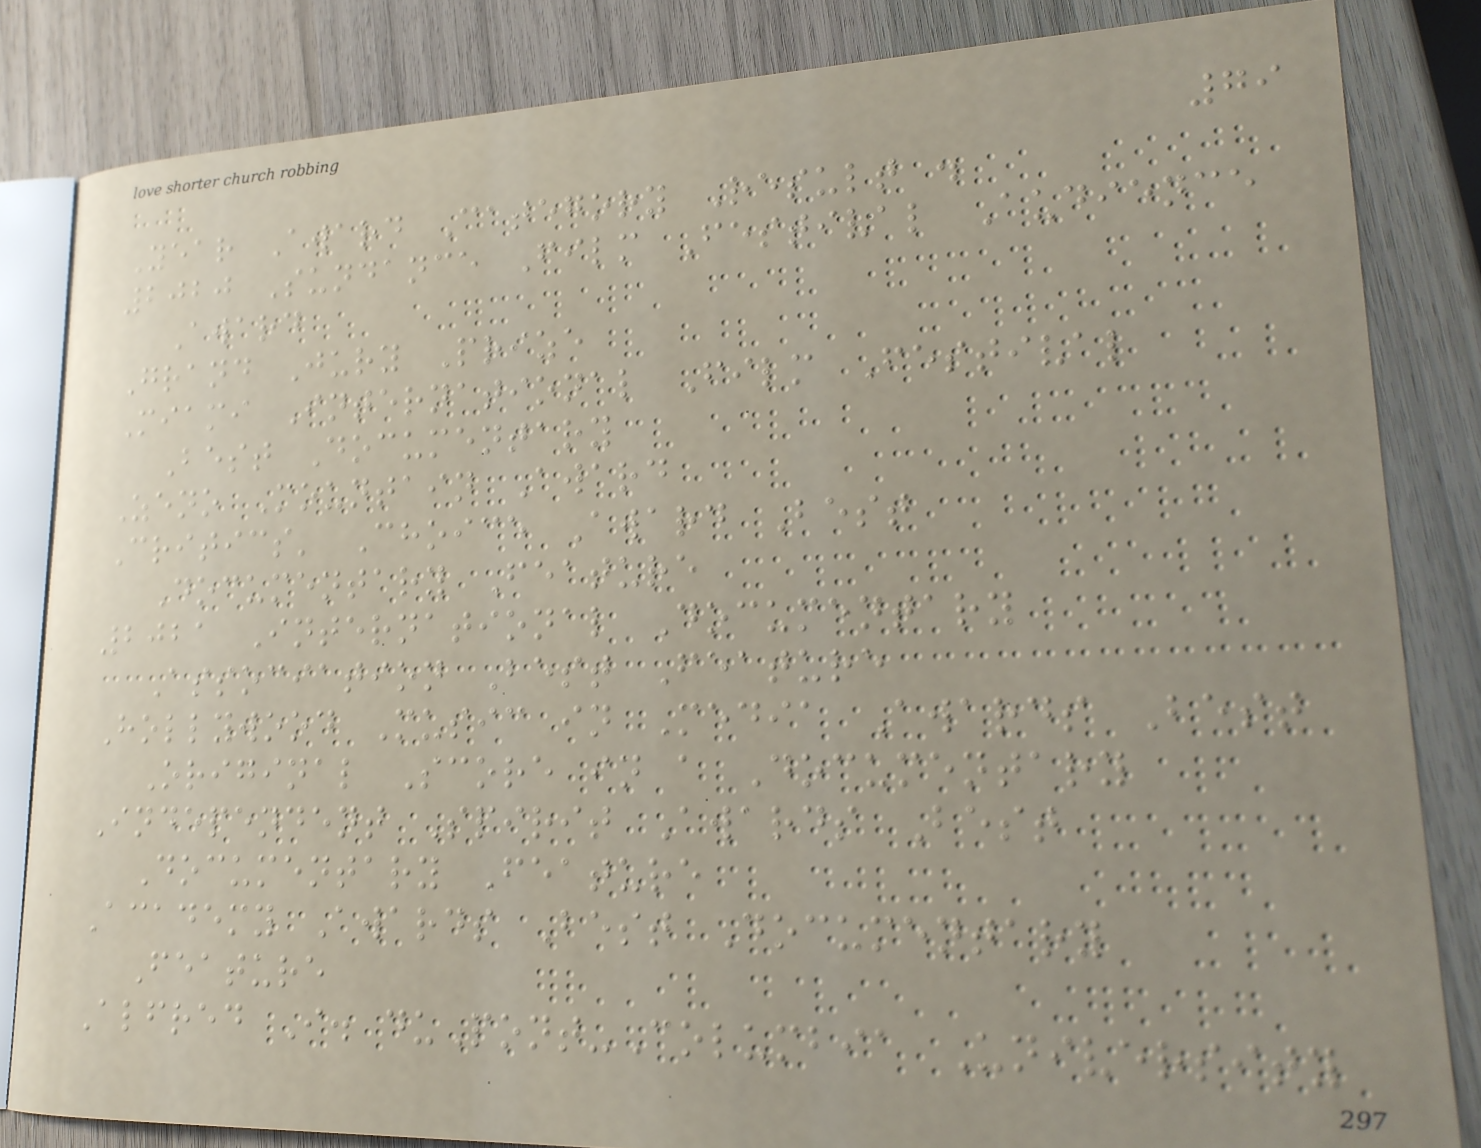79
Year Award Category Result .
2020 Sundance Film Festival Audience
Award
Grand Jury Prize
Miami International Film Festival
Best Documentary
Zeno Mountain Award
Critics' Choice Award Best
Documentary Feature
2021 International Documentary
Association Best Feature
Hollywood Music in Media Awards Best
Original Score in a Documentary
Independent Spirit Awards Best
Documentary Feature
Academy Awards Best Documentary
Feature
Alfred I. duPont-Columbia University
